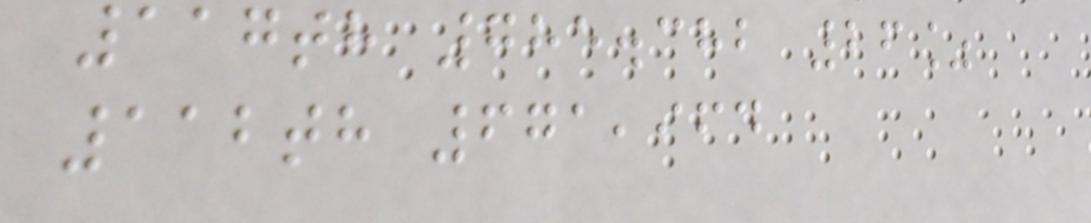117th 785.382 26%
112th 671,964
